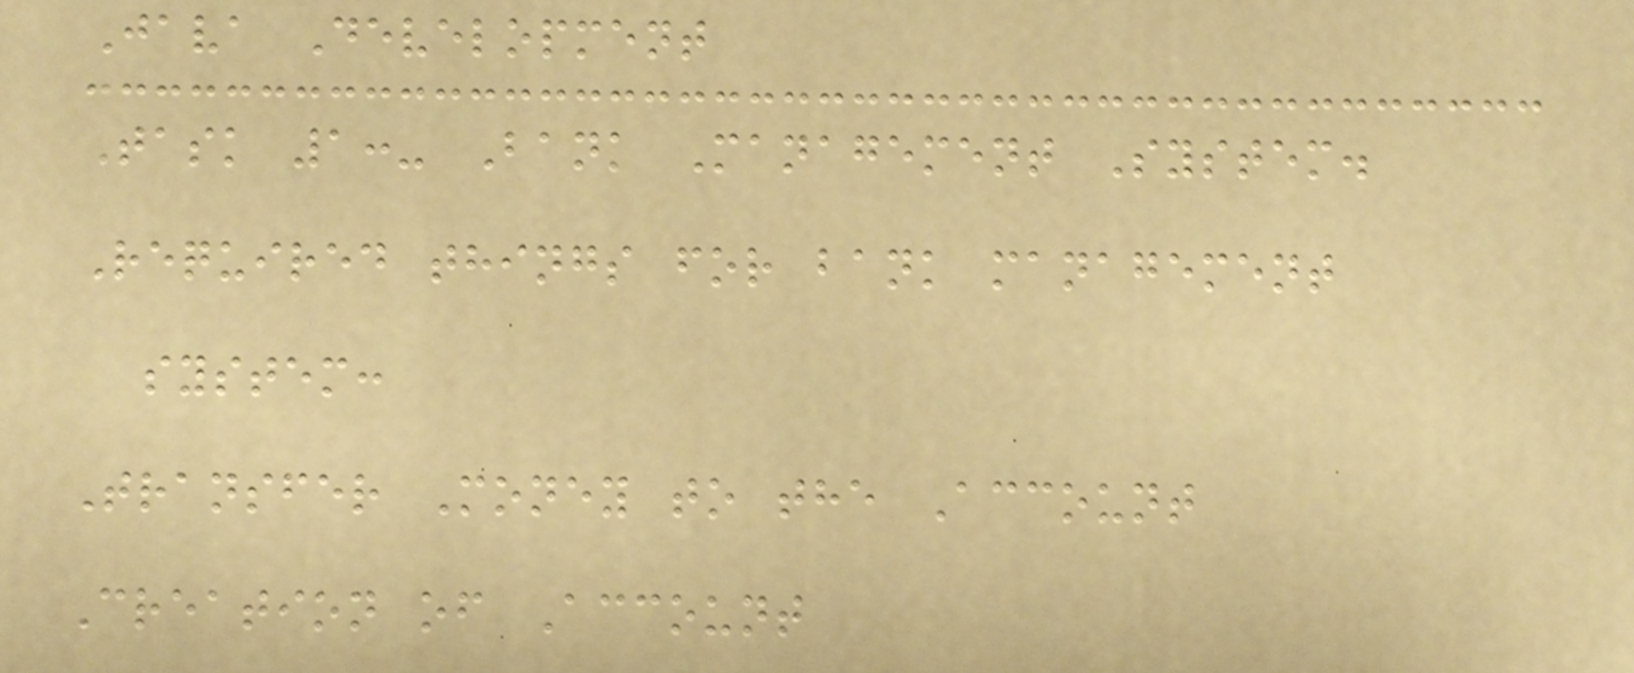Java Development
Task 1:- Bank Management System.
Required things for bank management
system:
Transfer Money to the Account
Creation of Account
